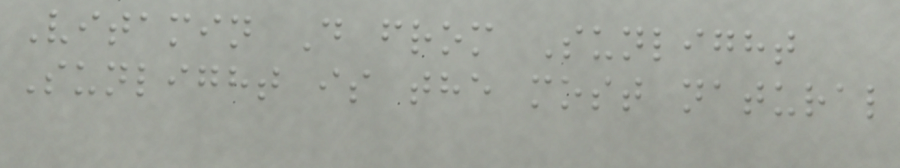Vitamin D from Sunlight
Sunlight is the most natural
